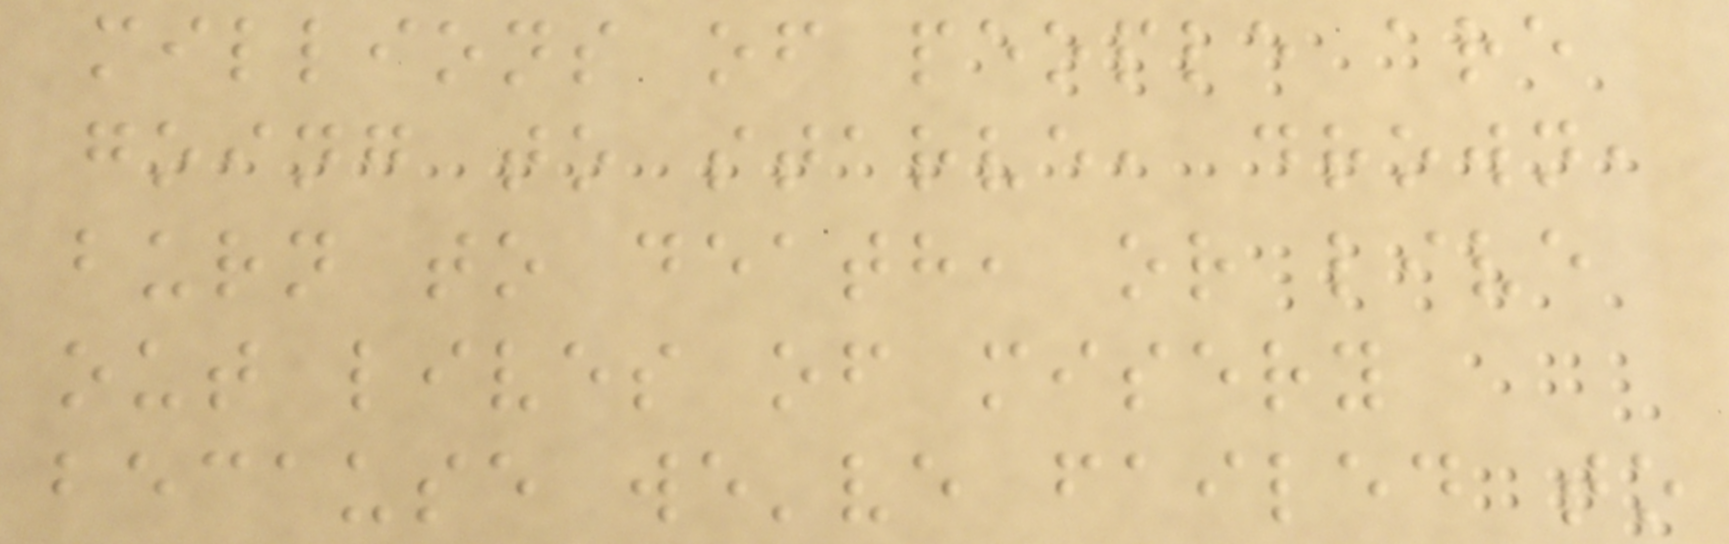millions of people are
going to starve, drown,
burn to death, or live
out lives of misery
because we've failed to
